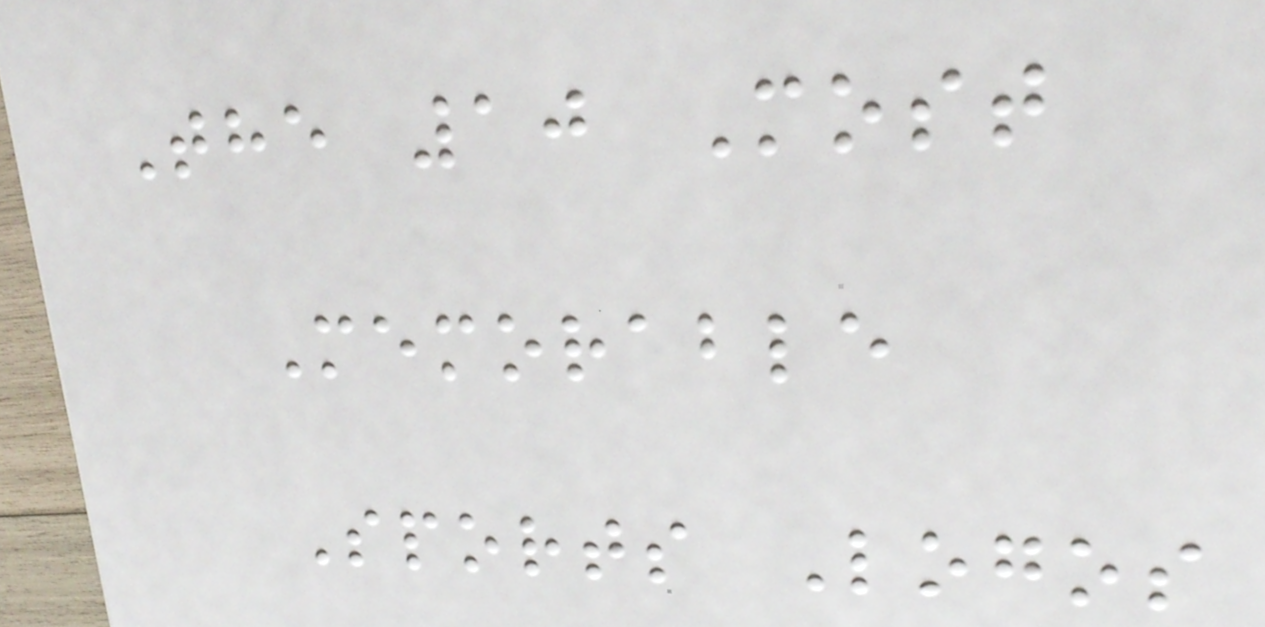The 10 Most
Memorable
Sports Logos
